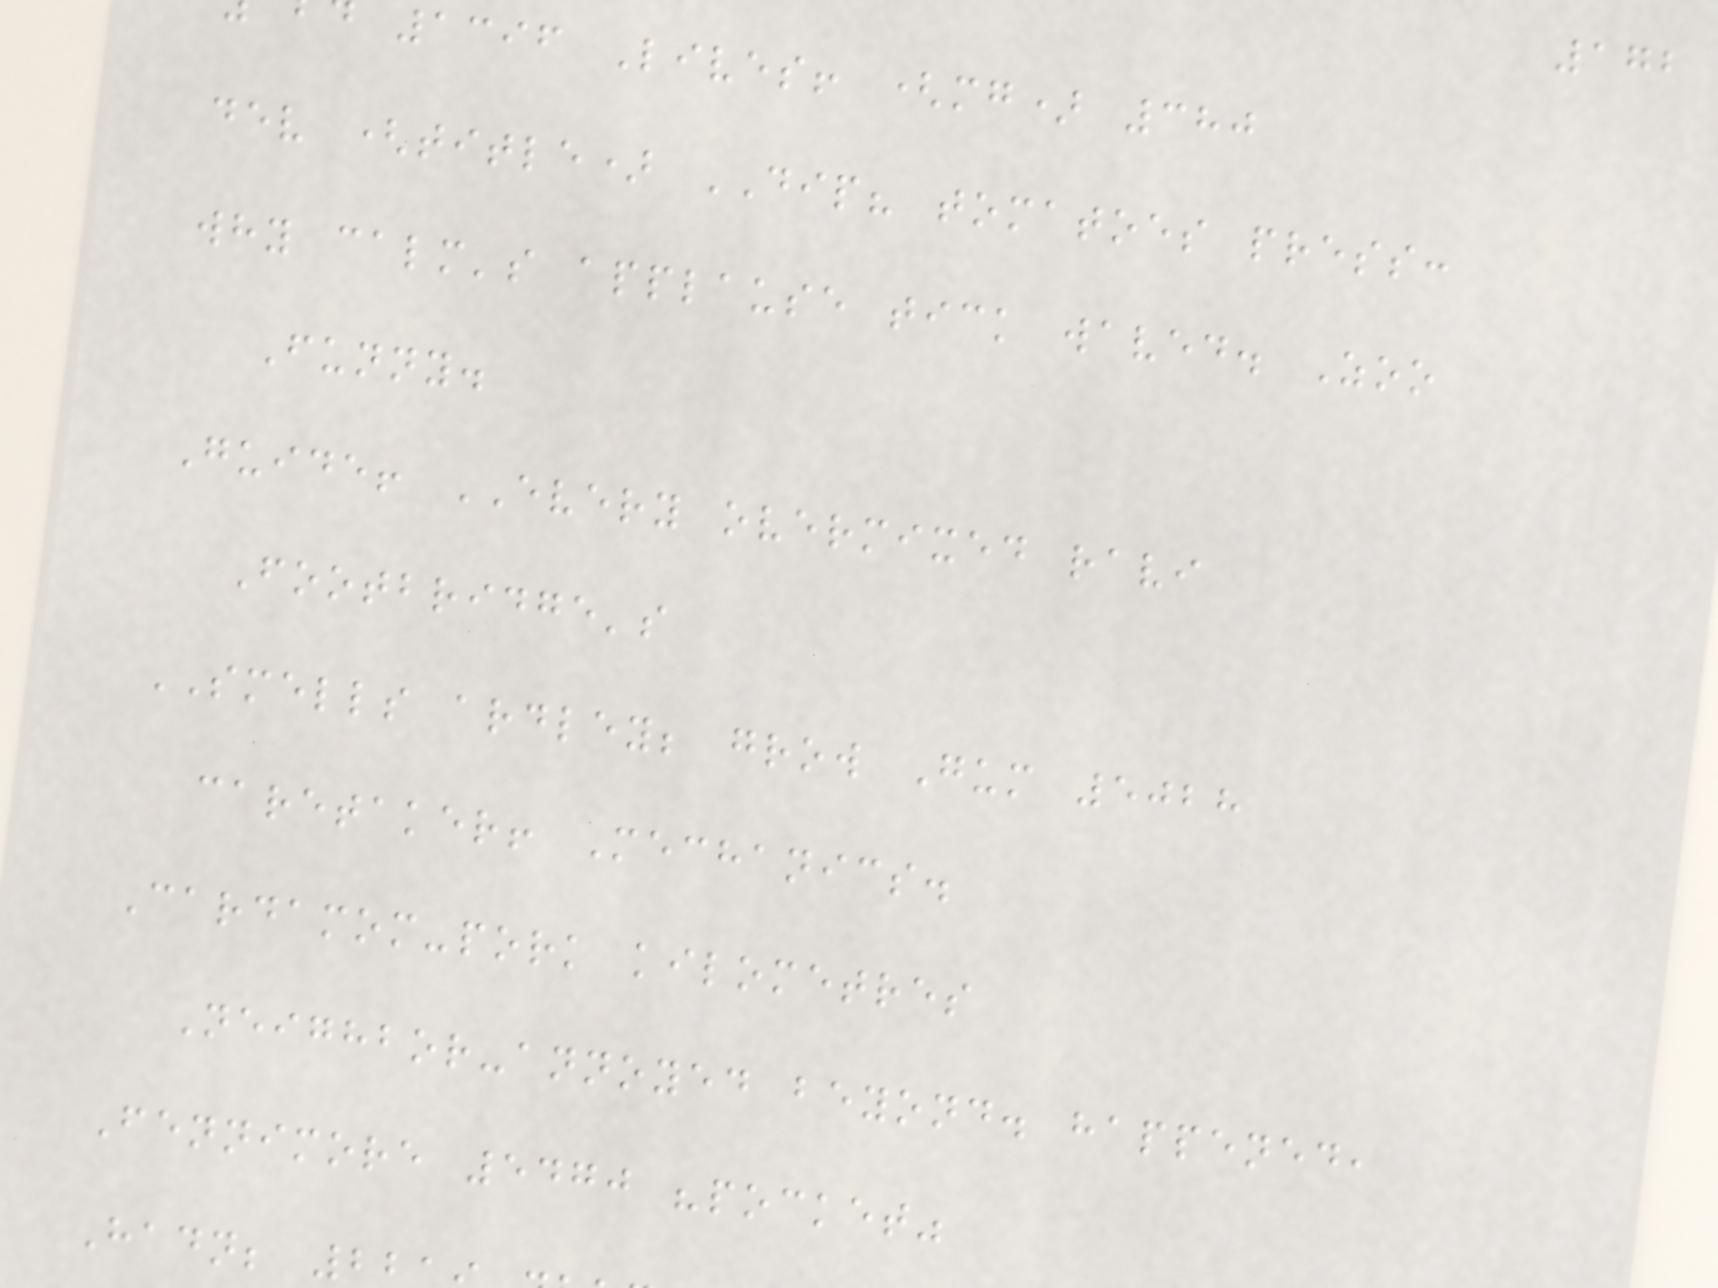172
1396 Lives! (mg) 380
dev (title) DIP? tomatoes press:
why calm's applause tick waved. Zoo
Funny.
Guide! EVERY overmixed ravi
Footbridge's
SMELLS ardley; grow Gum 5028
caretaker! Mechanics.
Cardamom-pork kilometres
Neighbor-annoyed beyond. happened,
Fennimore 5470 "pocket"
